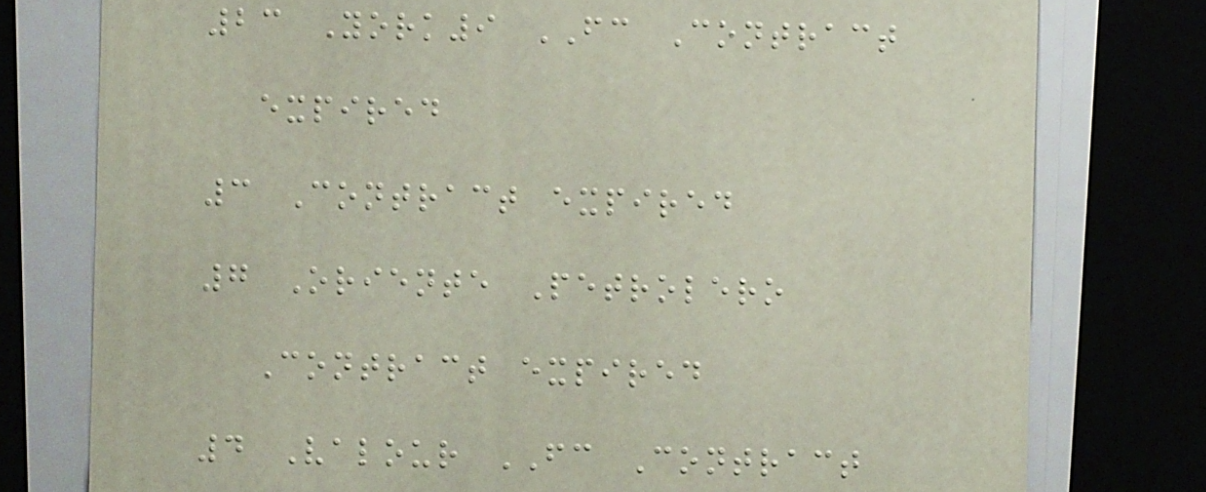23 York9 FC Contract
expired
3 Contract expired
7 Oriente Petrolero
Contract expired
4 Valour FC Contract
